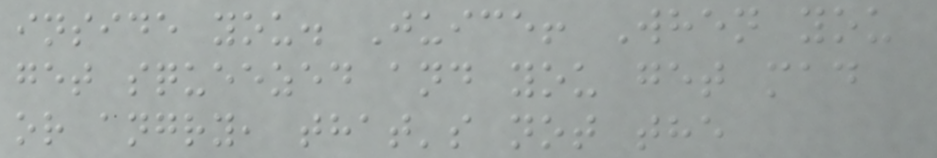inside you. Juice! When you
get squeezed and you get mad
or angry, that's not the
